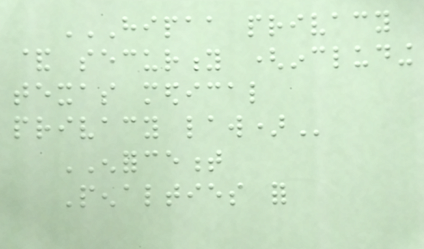HIPAA PRIVACY
& SECURITY (INCLUDING
TEXAS MEDICAL
PRIVACY LAW)
ENFORCEMENT
Penalties for
